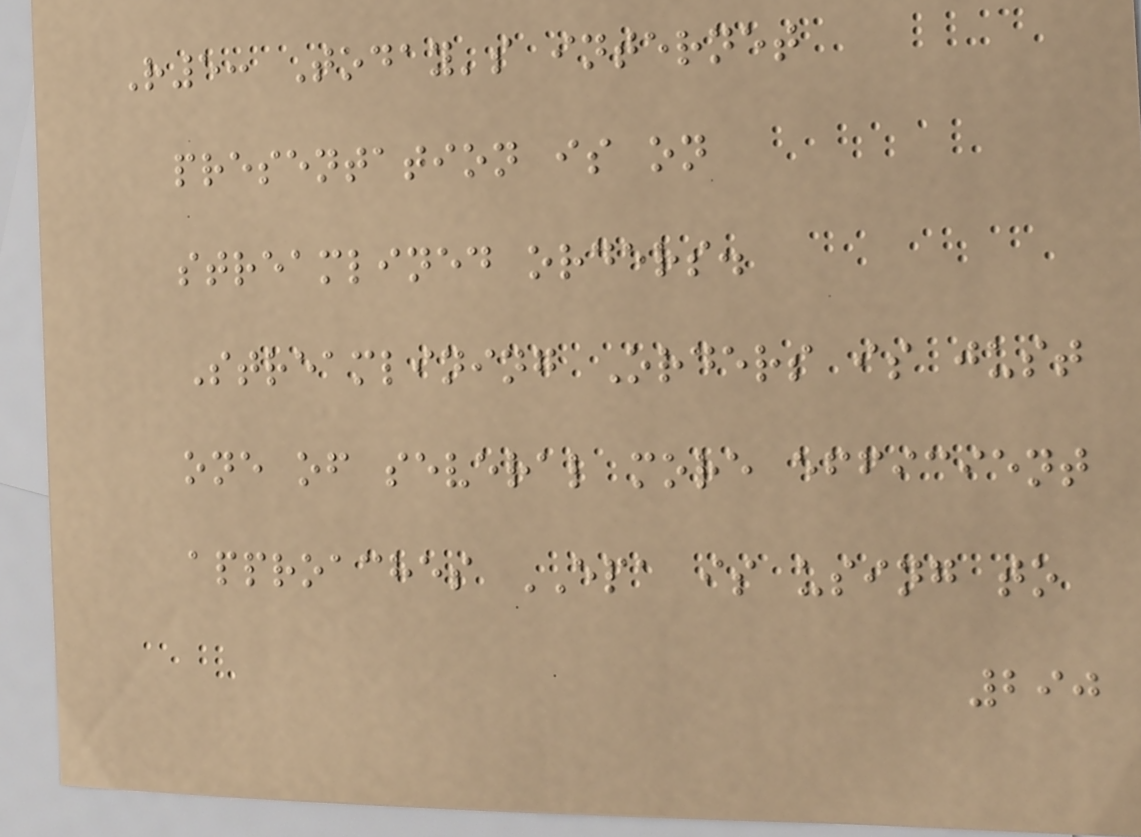R5: Today's internet
presentation is on
streamlined orders.
Streamlining Orders is just
one of several more efficient
approaches EPA is using to
290
